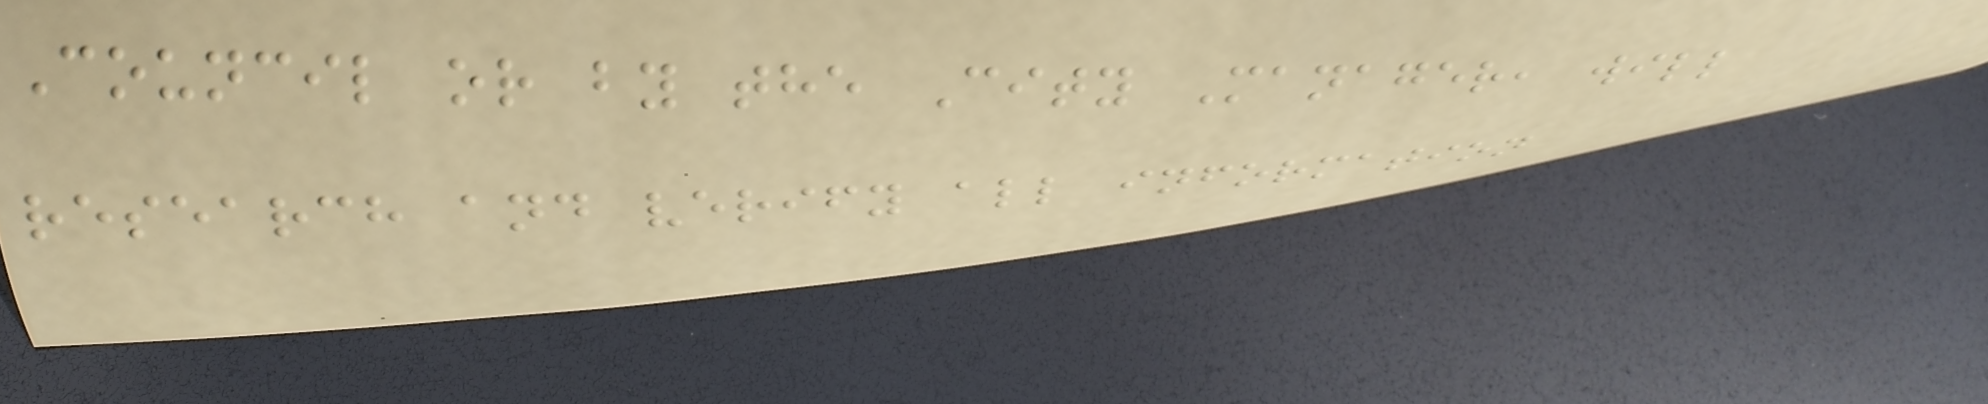Council or by the City Manager, will
research and verify all information
